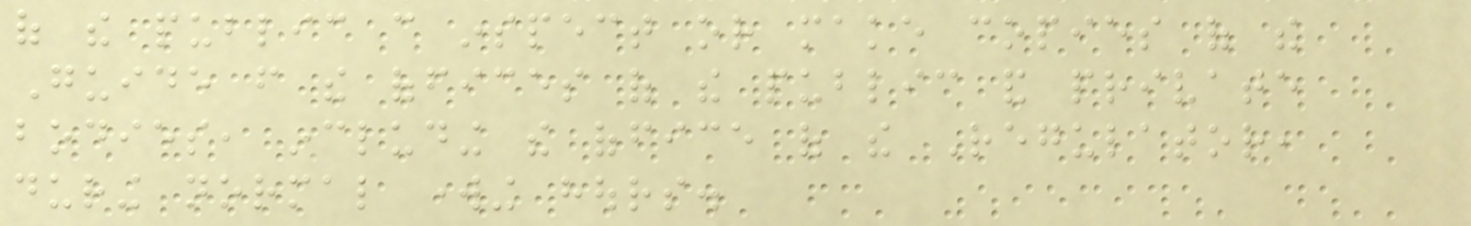of the public can inspect or make copies of the
Guide from the offices of the public and private
bodies, including the office of the Regulator,
during normal working hours.
